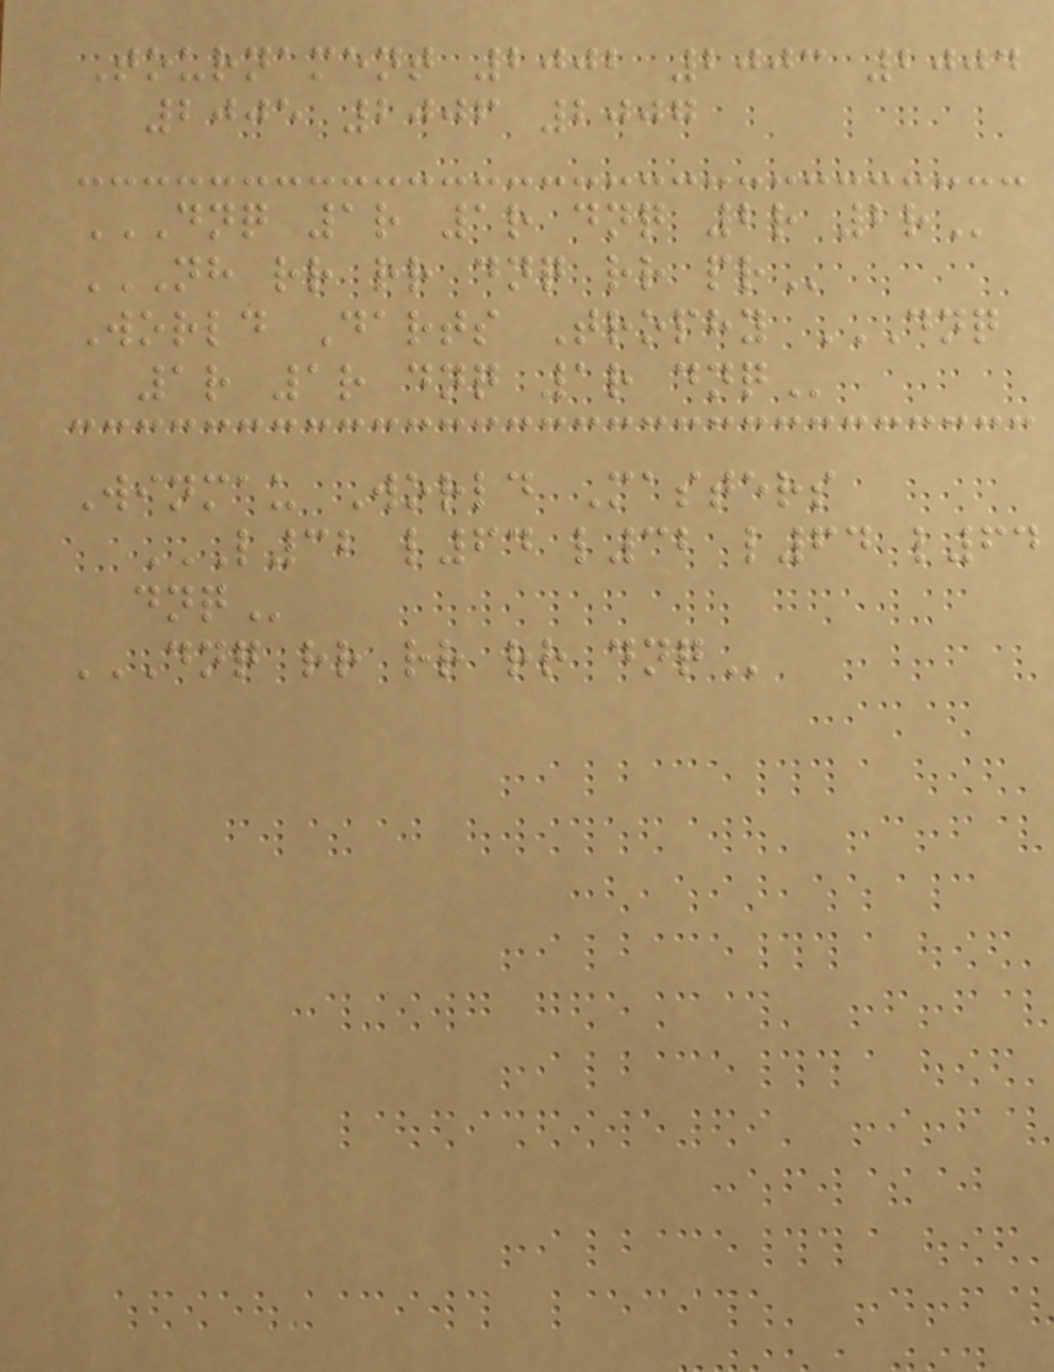Tournament 2002 2003 2004
2005 2006 2007
DNQ 1R 1R DNQ 2R 2R
NH RR RR DNQ RR PR
World Darts Trophy DNQ
1R 1R DNQ 1R DNQ
Winmau World Masters
L32 L64 L32 L64 L64
DNQ
DNQ RR RR RR DNQ
